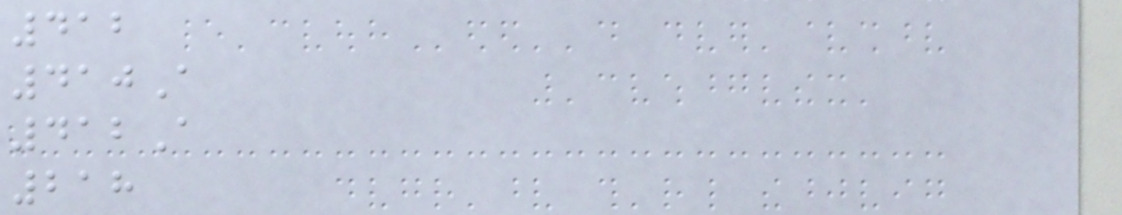412
410A
412A
218
